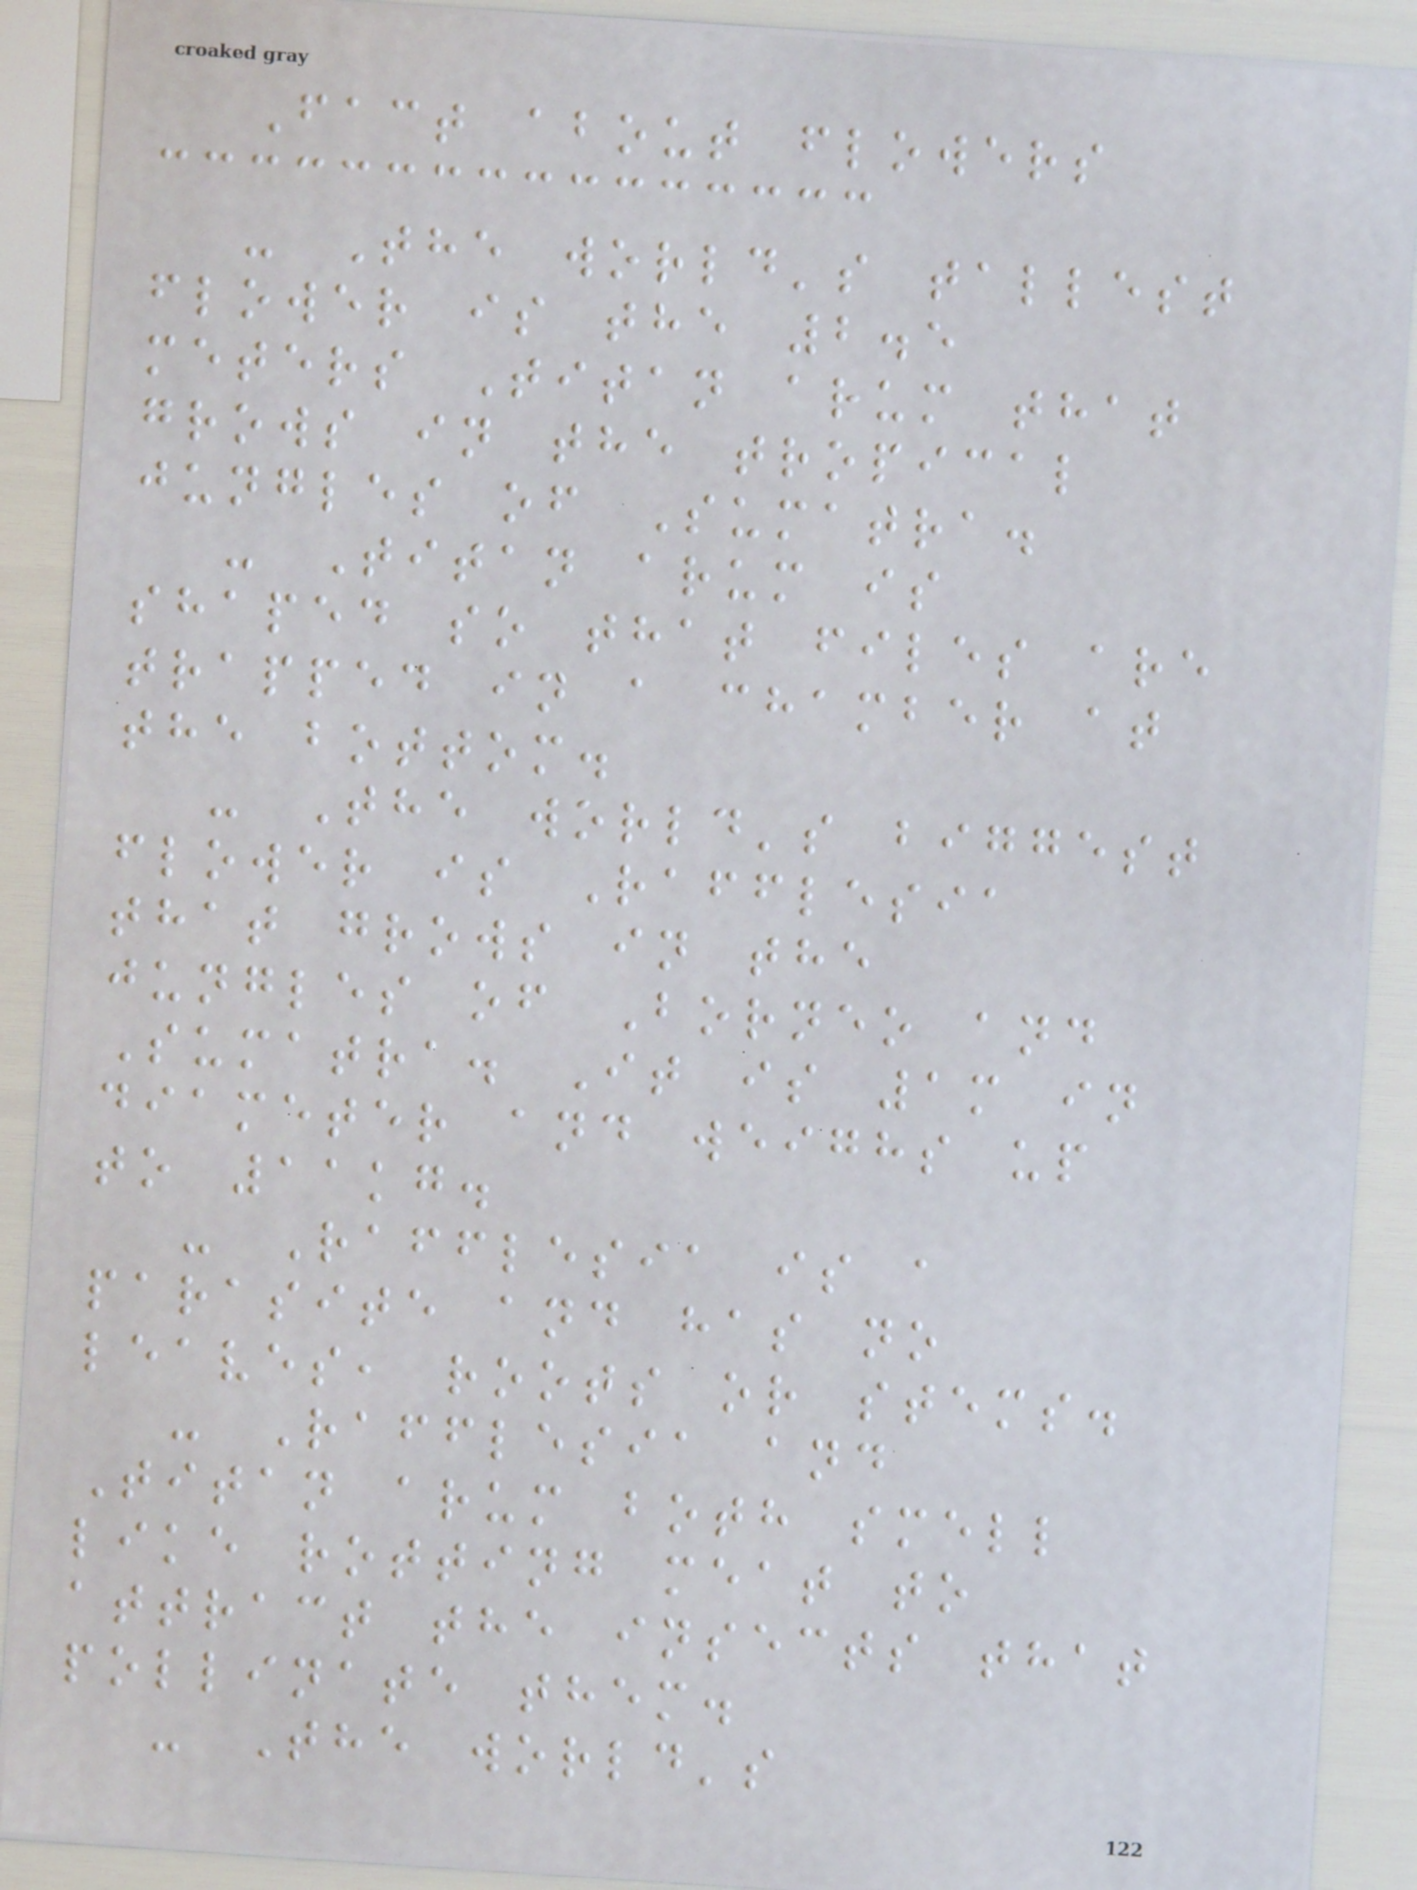Fact about flowers
- The world's tallest
flower is the 2.5
meters Titan arum that
grows in the tropical
jungles of Sumatra.
- Titan arum is
shaped so that files are
trapped in a chamber at
the bottom.
- The world's biggest
flower is Rafflesia
that grows in the
jungles of Borneo and
Sumatra. It is 1m in
diameter and weighs up
to 11kg.
- Rafflesia is a
parasite and has no
leaves, roots or stems.
- Rafflesia and
Titan arum both smell
like rotting meat to
attract the insects that
pollinate them.
- The world's
